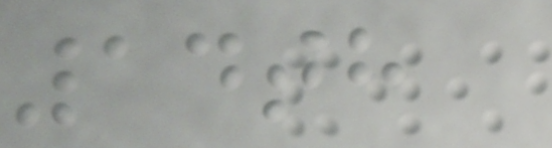14th
